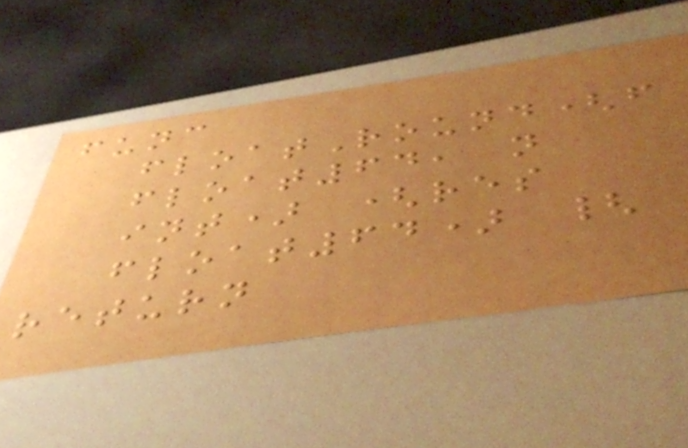func
floatRound(f
float64, n
int) (res
float64) {
return
